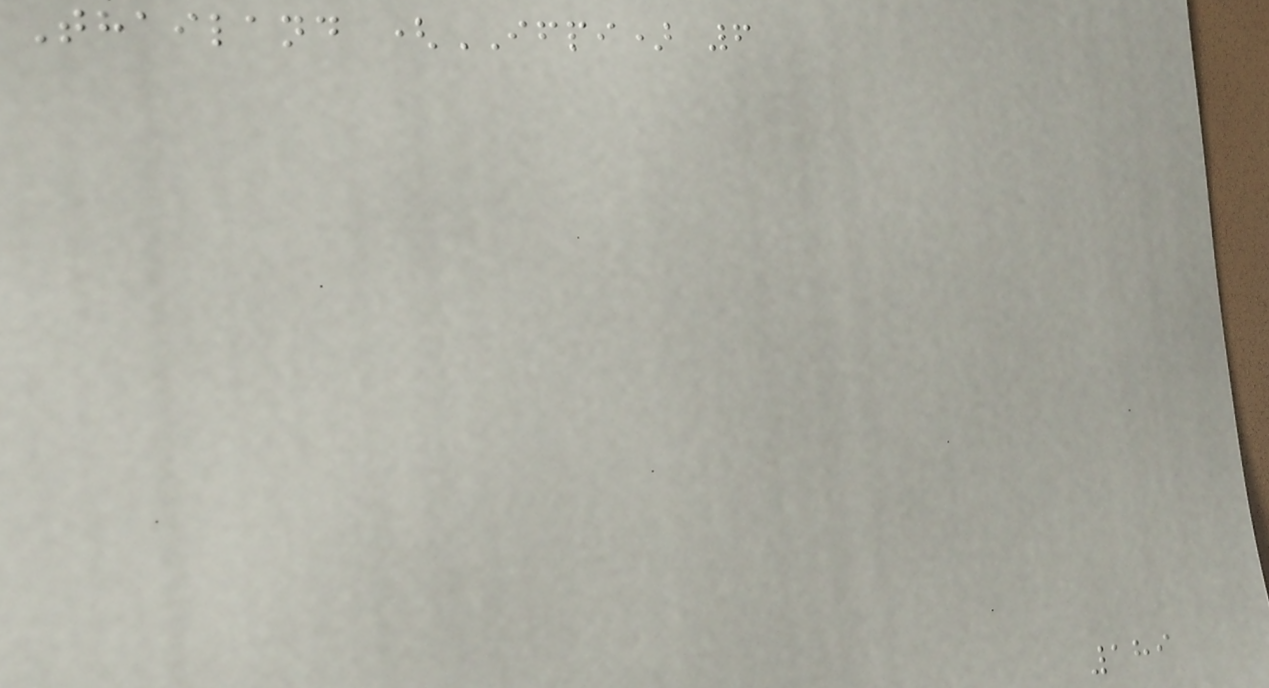Thailand (IFPI) 6
189
